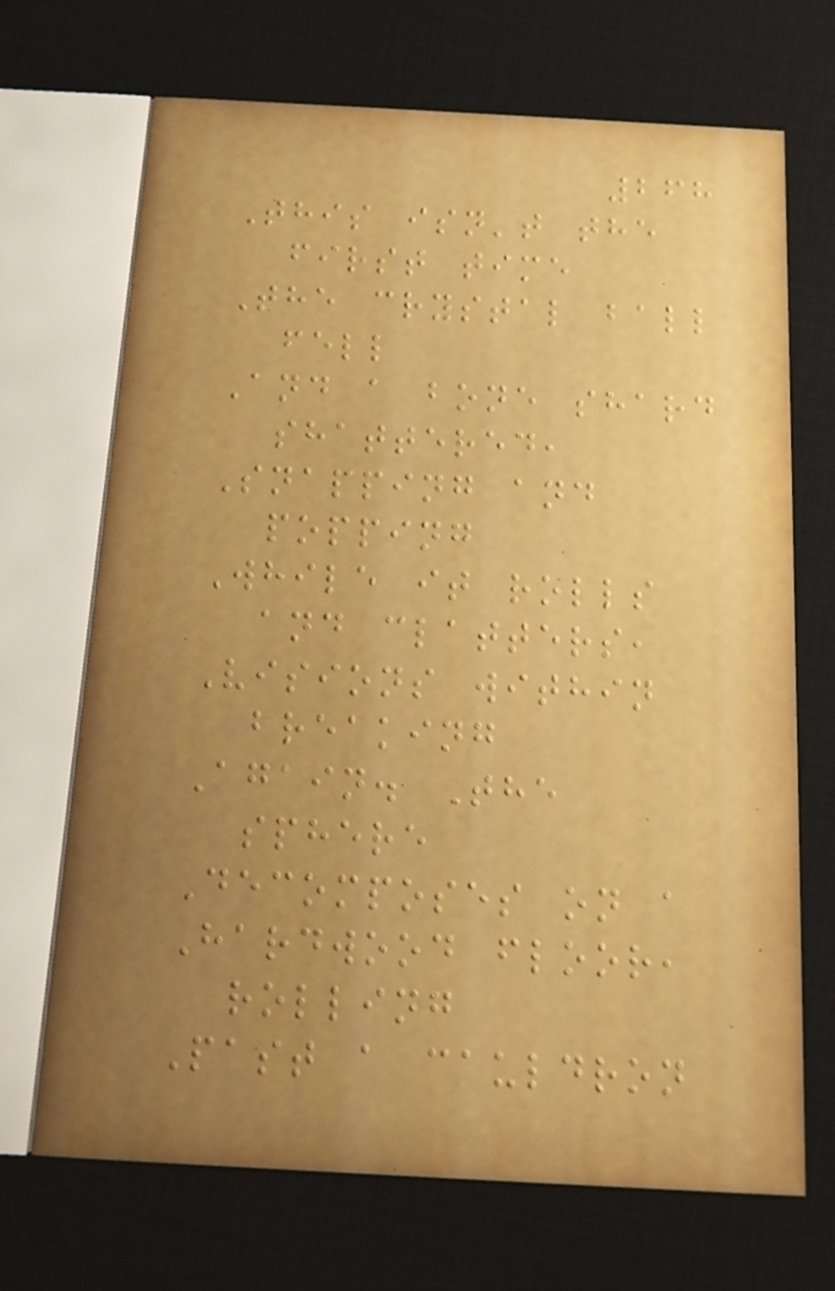268
This isn't the
first time
The crystal ball
fell
And a bone shard
shattered,
Snapping and
popping
While it rolls
and clatters,
Visions within
breaking
Again. The
sphere
Decomposes on a
Hardwood floor,
rolling
Past a cauldron
